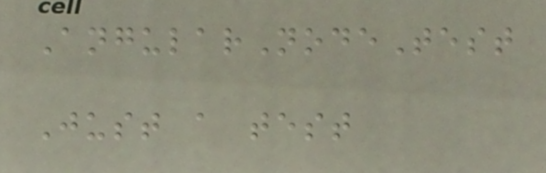AngularNodeTest
Just a test
